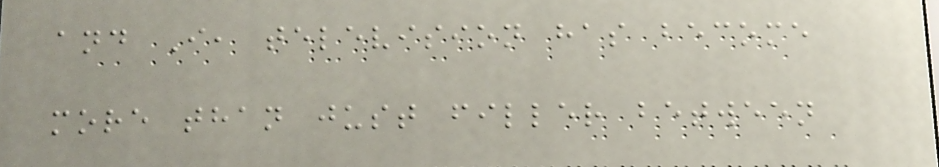and I, television has become
more than just filler between
